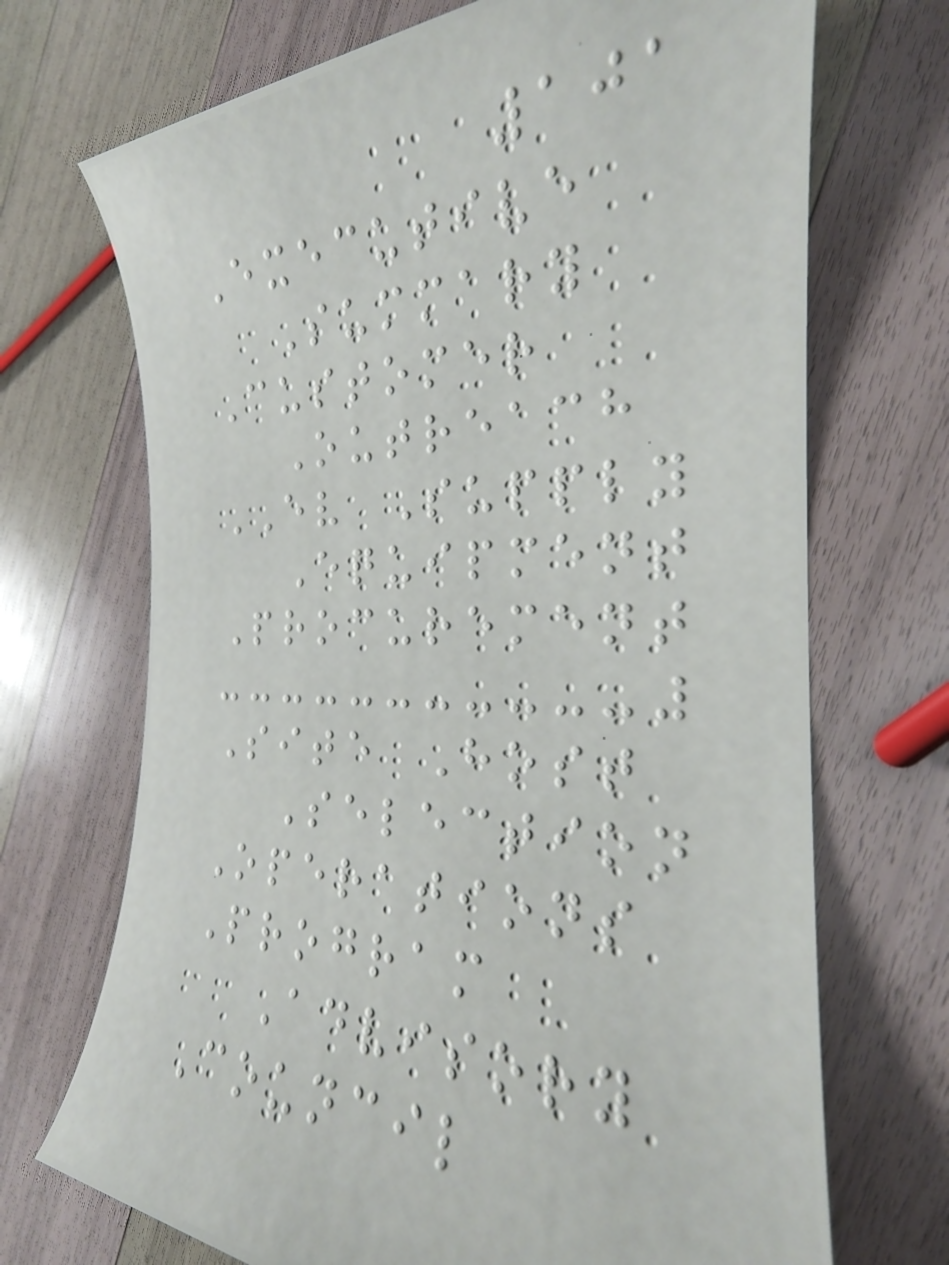101
Executive
Summary
Customer
Outreach
EV Supply
Equipment
Procurement
Site Host
Selection
Operations
Program
Advisory
Council
